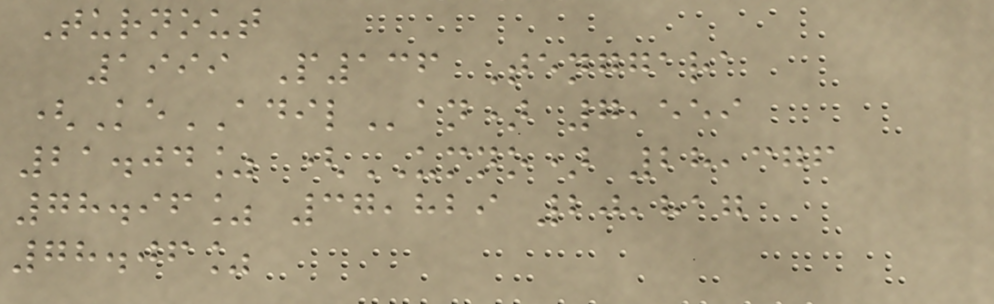Turnout
1999 P136 Tenggara
(KeADILan) 7,559
21.04% (UMNO) 28,376
78.96% 37,829 20,817
78.06%
